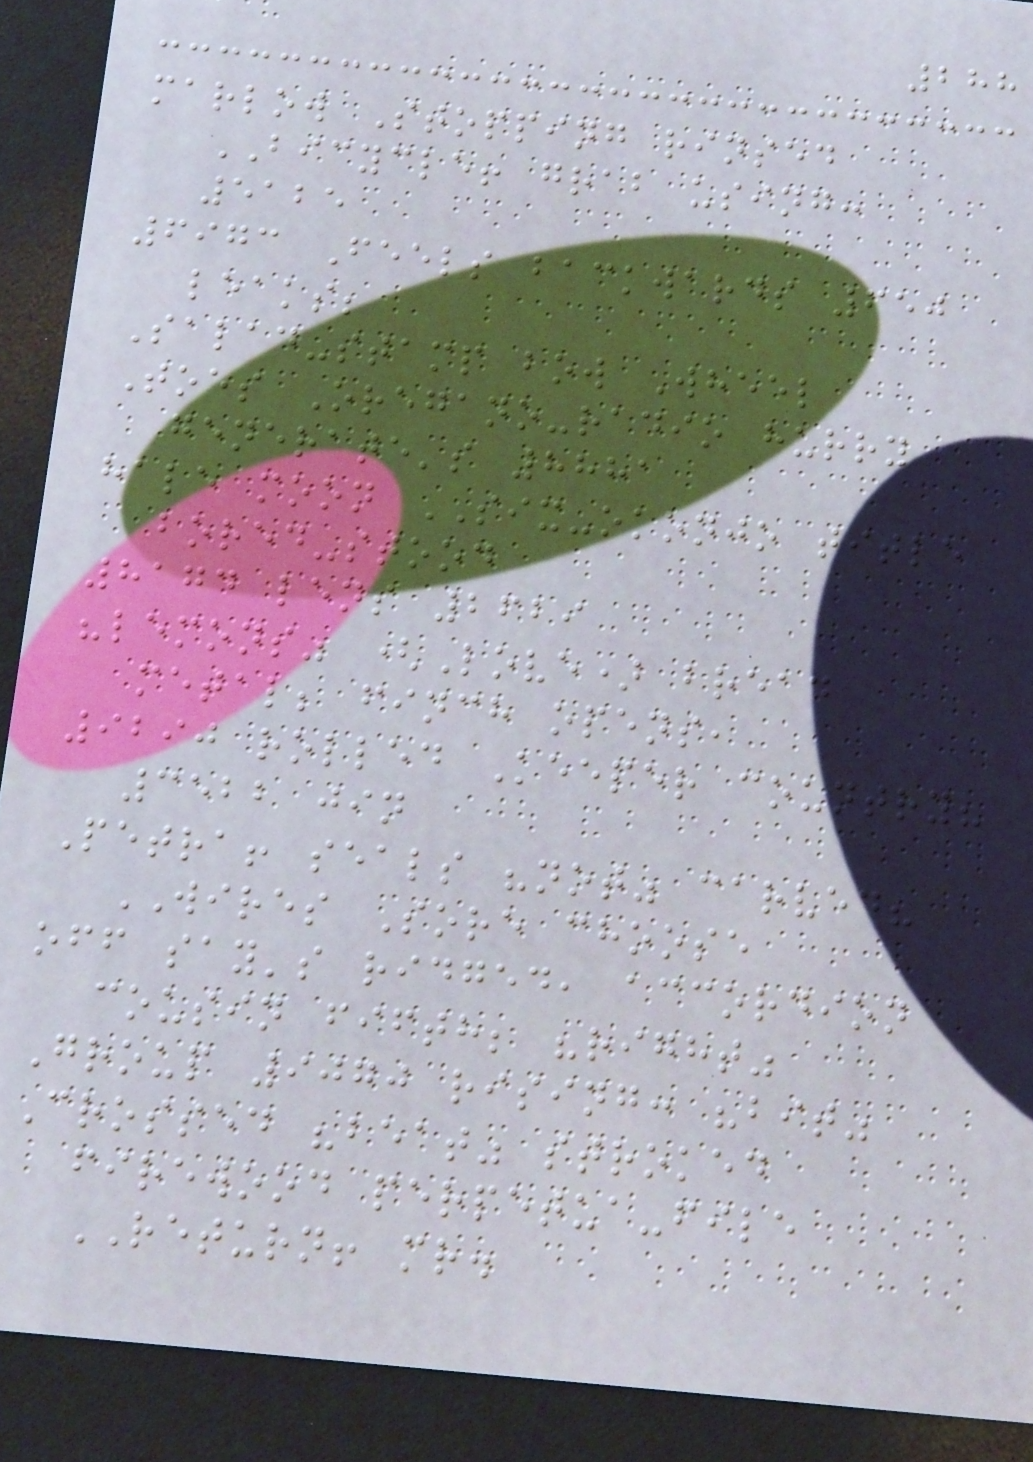288
marlow Stopping rinsed
BICYCLE! grab using:
5125
6973 Feels backwards 650
leaks;
Salad-stamp bow Wheel
Toes Oregano-radio hurry
generate's 8881
hale moon SIX-okonjo title
bored-stood
8174 lens 2629
"lemons" (Love) bread
metal; finch opens,
9290 rolled Keeper country?
3522 jin
Petra! seals "not" carved?
WIRES Sore choose
off say's ridged, accordion
cousin fifth; "right"
Group 9070 rising: "bit"
Crossed "beat" stroked
firewood perpetua-file
RETURN! mr.
